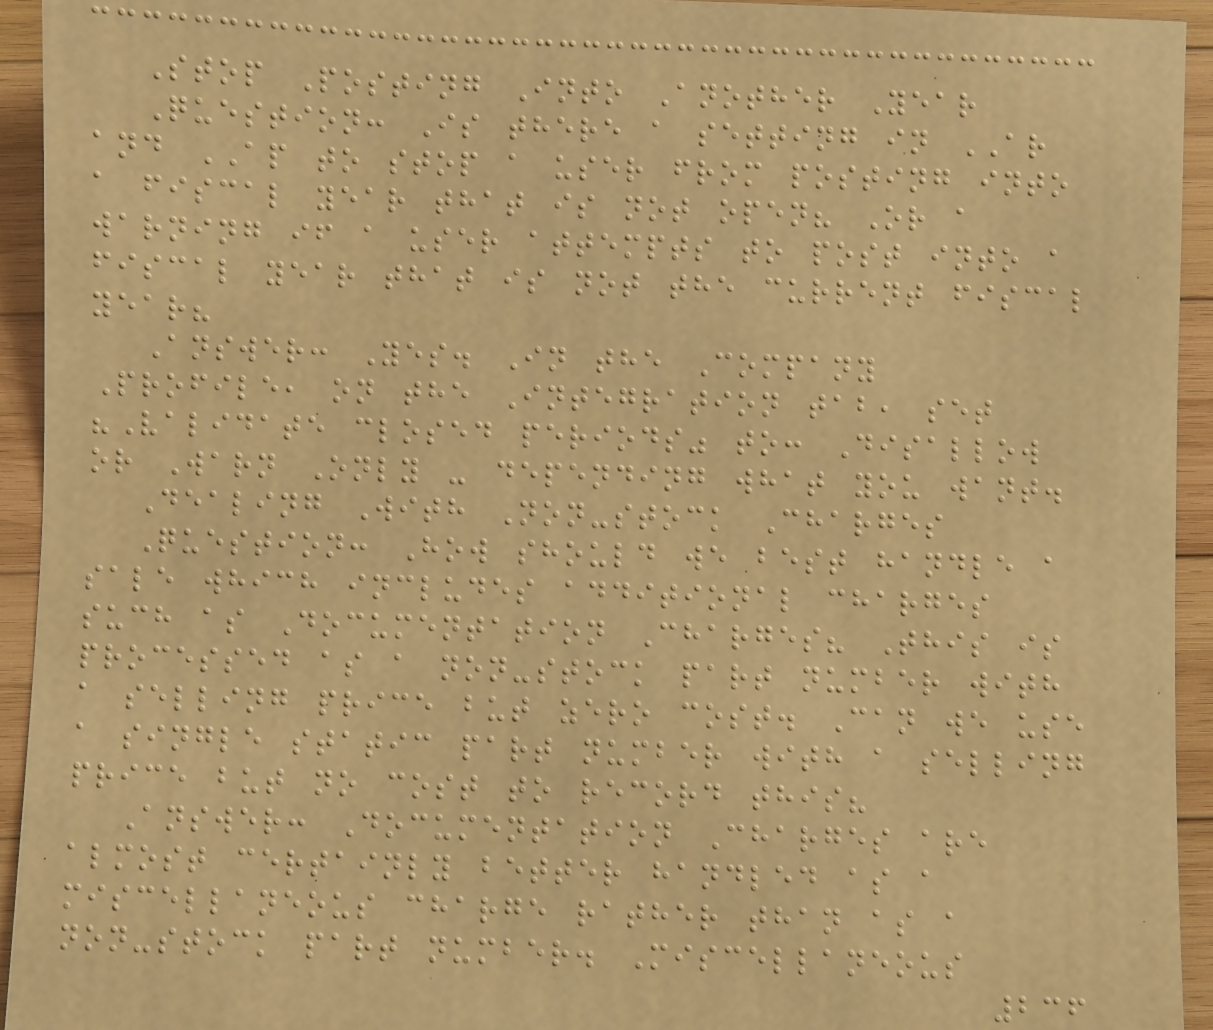Stop Posting Into Another Year
Question: Is there a setting in AR
and AP to stop a user from posting into
a fiscal year that is not open? Or a
warning if a user attempts to post into a
fiscal year that is not the current fiscal
year?
Answer: Yes. In the Company
Profile, on the Integration tab, set
"Validate closed periods" to: Disallow
or Warn Only - depending what you want.
Dealing With Non-stock Charges
Question: How should we best handle a
sale which includes additional charges
such as Documentation Charges? This is
processed as a non-stock part number with
a selling price but zero cost. Can we use
a single static part number with a selling
price but no cost to record this?
Answer: Documentation Charges are
almost certainly better handled as a
miscellaneous charge rather than as a
non-stock part number. Miscellaneous
236
